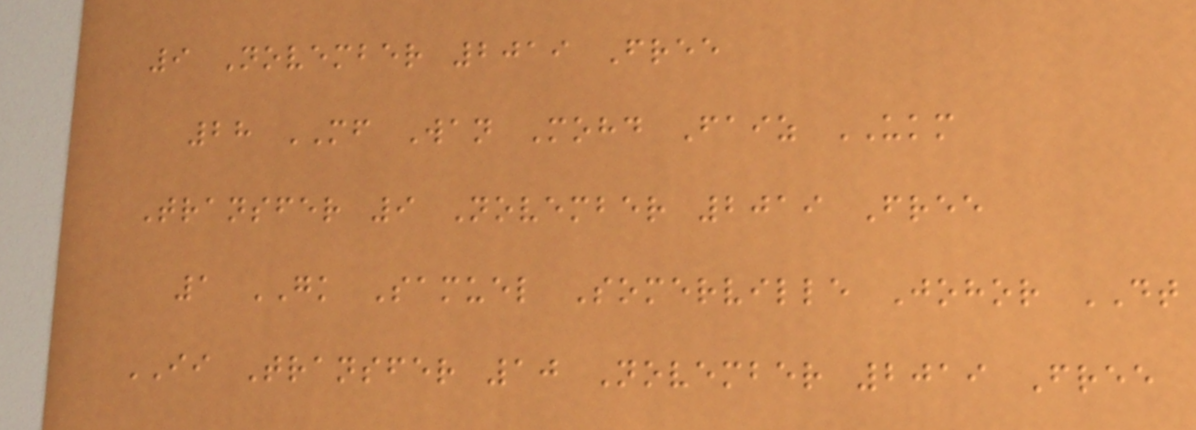9 November 2019 Free
28 MF Wan Mohd Faiz UKM
Transfer 9 November 2019 Free
1 GK Samuel Somerville Johor DT
II Transfer 10 November 2019 Free
